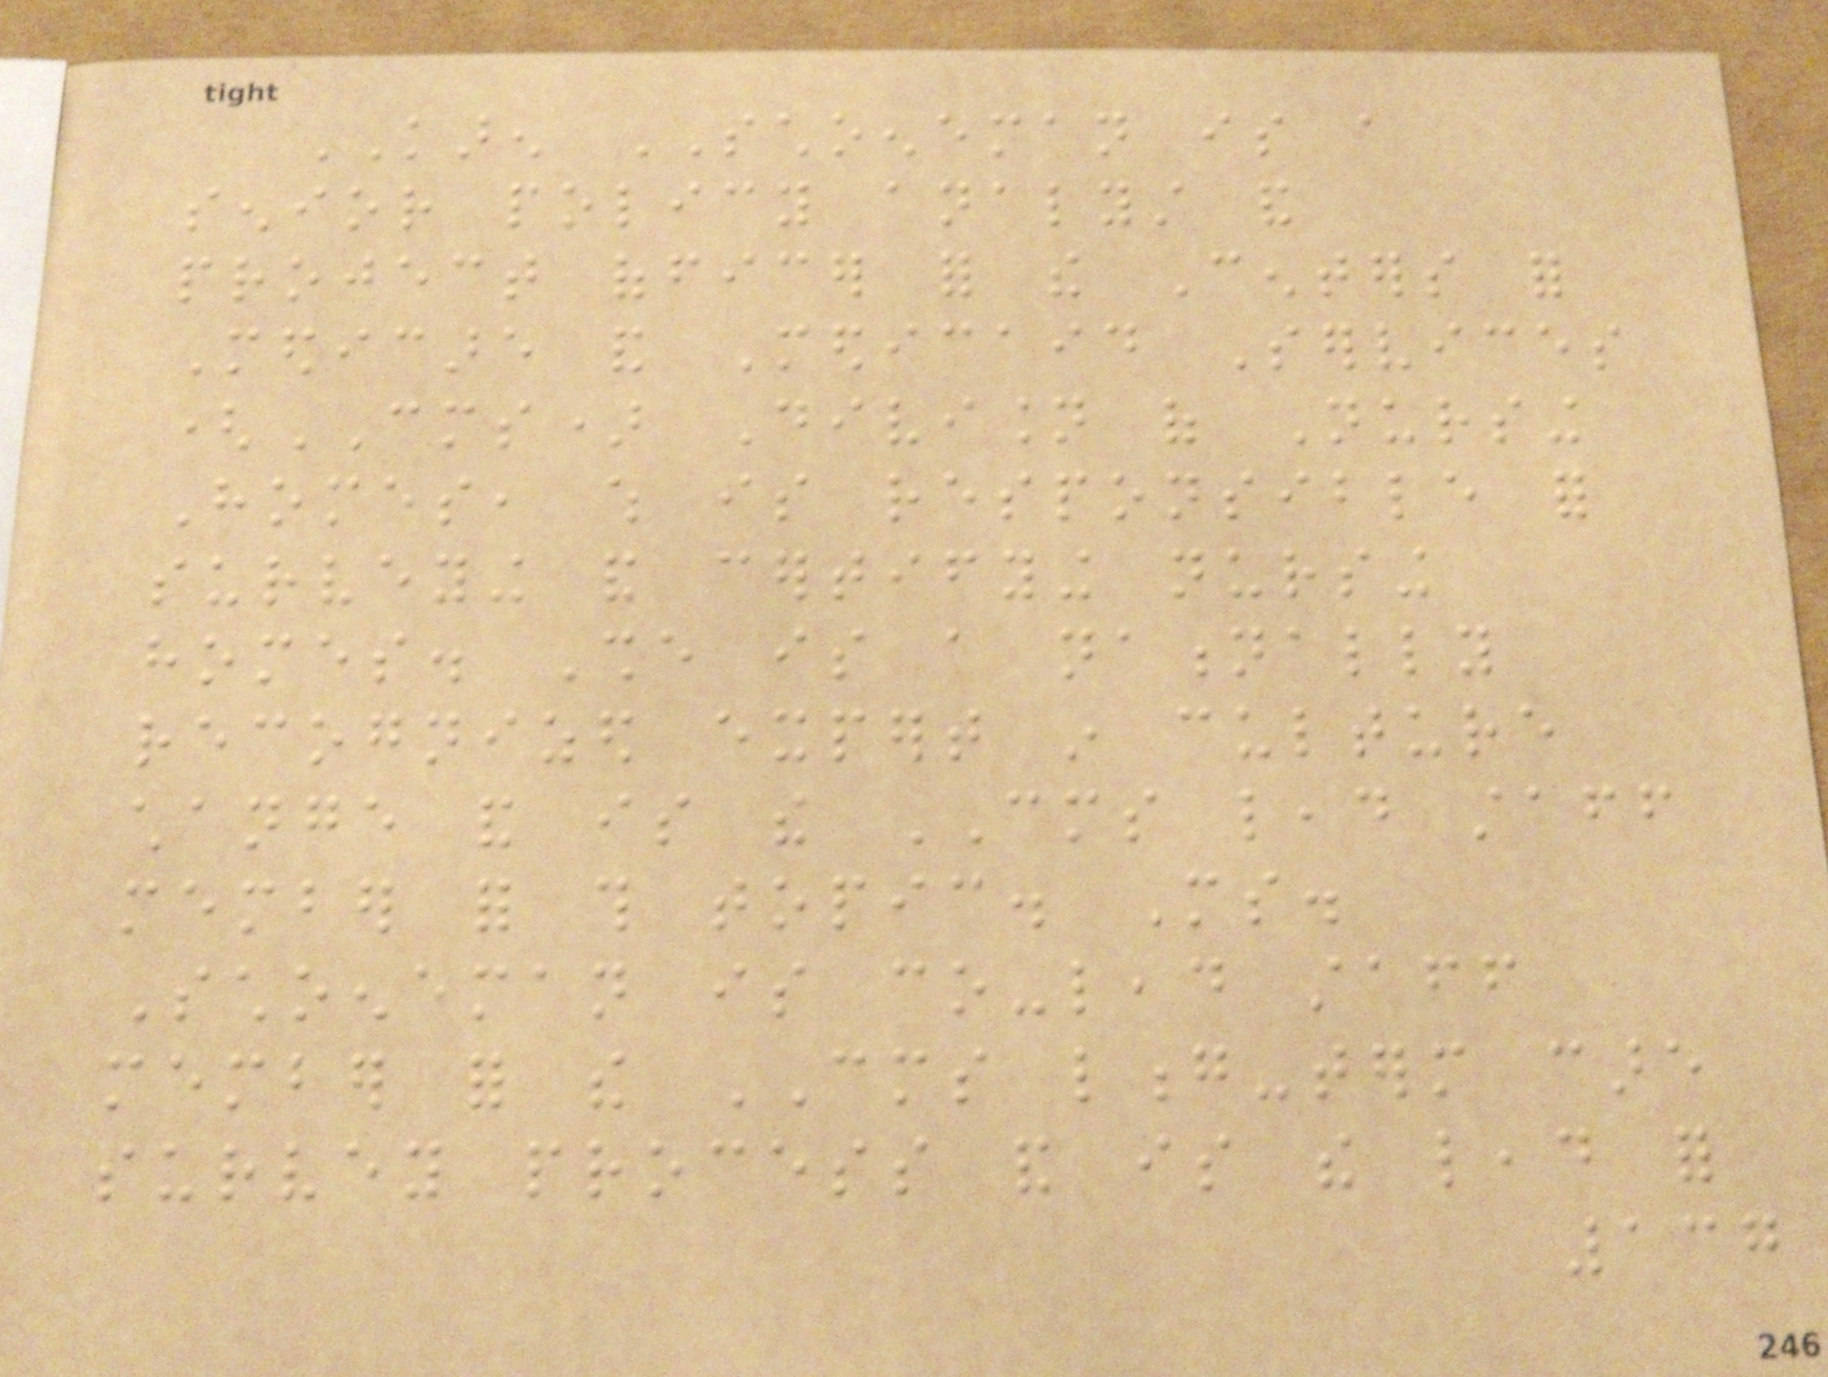KAREN SCHOENEMAN is a
senior policy analyst and
project officer for the Centers for
Medicare and Medicaid Services
(CMS) Division of Nursing
Homes, which is responsible for
surveying and certifying nursing
homes. She is a nationally
recognized expert in culture
change and is the CMS lead staff
member for this topic. Ms.
Schoeneman is co-lead staff
member for the CMS long-term care
survey process and is the lead for
137
